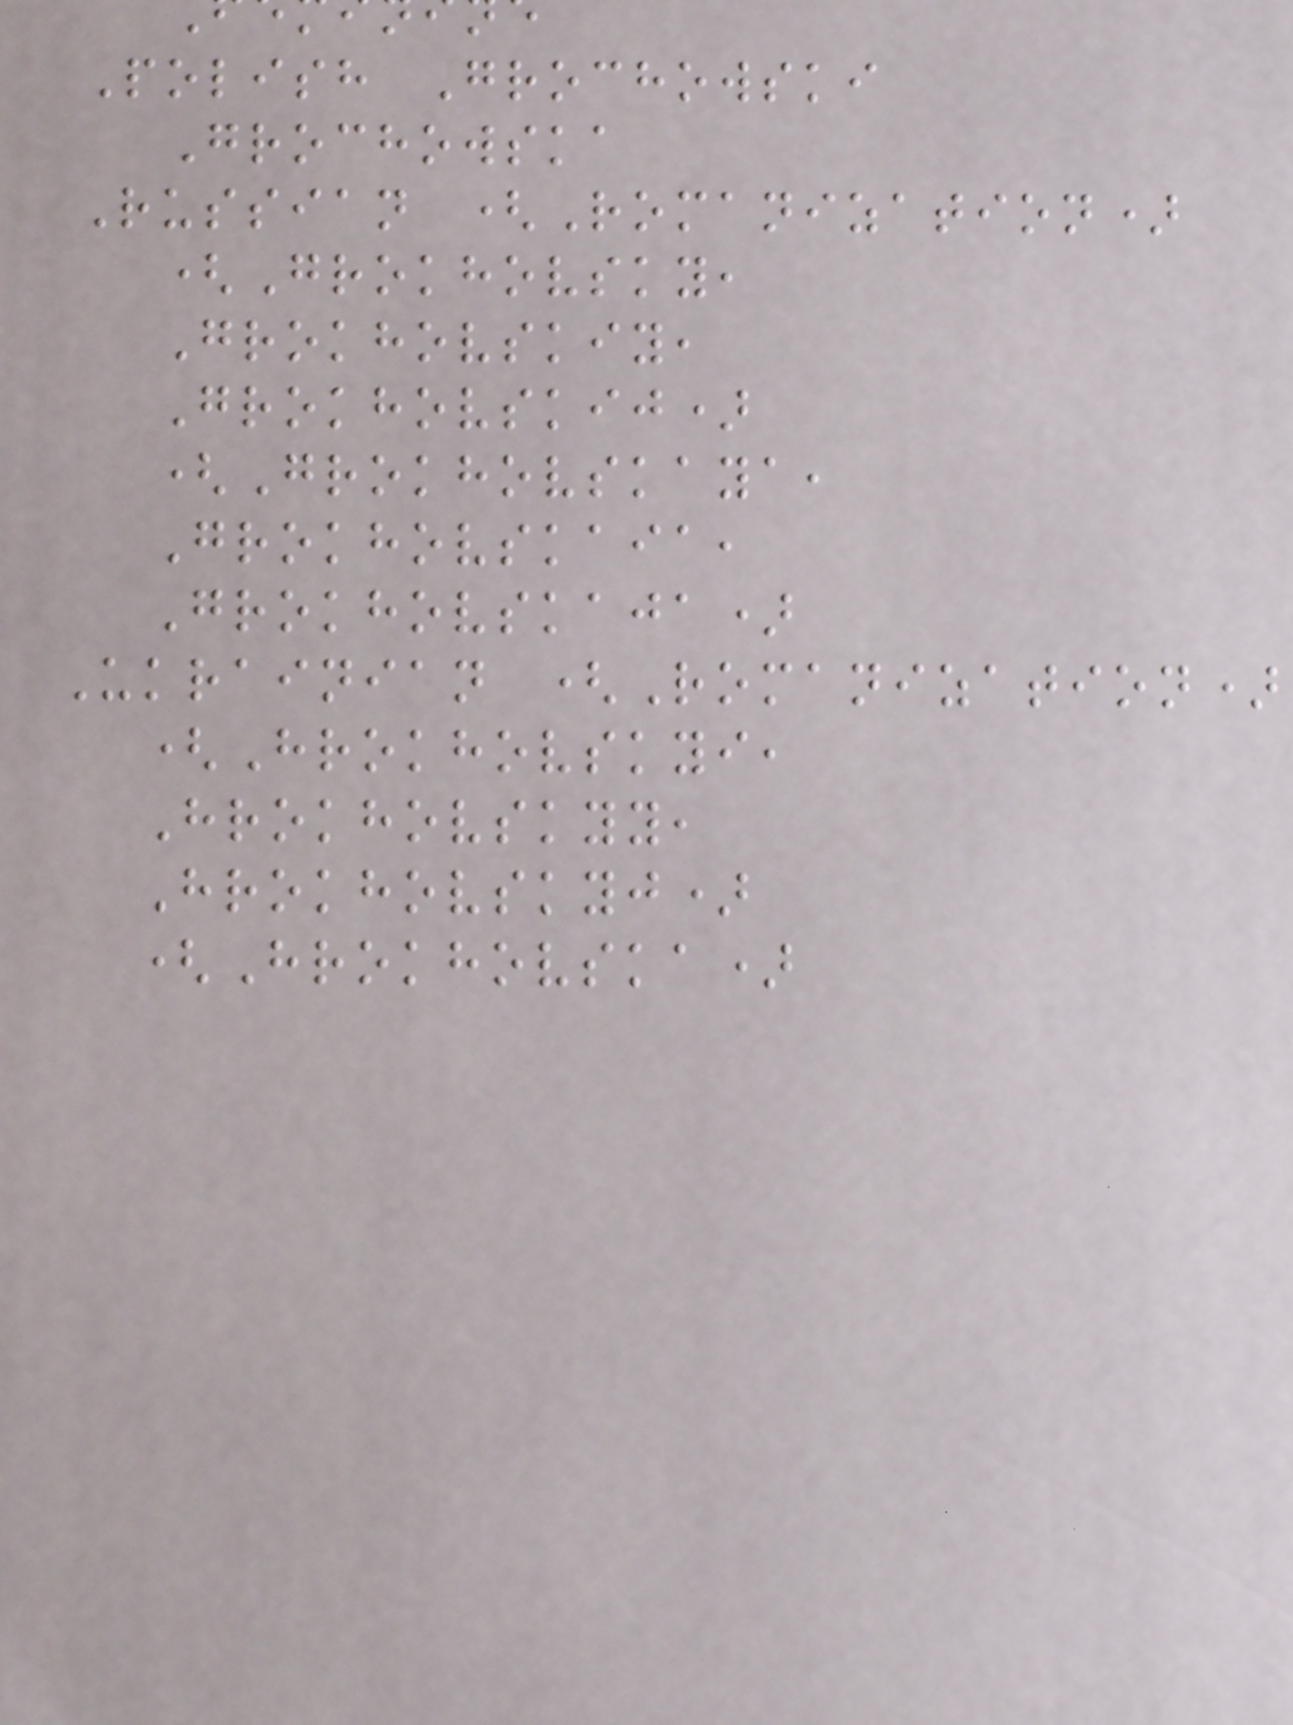Polish Grochowski
Grochowska
Russian (Romanization)
(Grokhovsky,
Grokhovskiy,
Grokhovskij)
(Grokhovskaya,
Grokhovskaia,
Grokhovskaja)
Ukrainian (Romanization)
(Hrokhovskyi,
Hrokhovskyy,
Hrokhovskyj)
(Hrokhovska)
